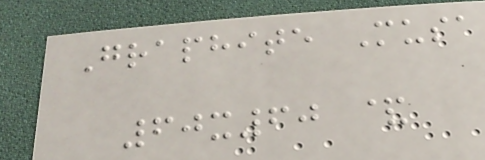Graphite Musa
60x60 &
